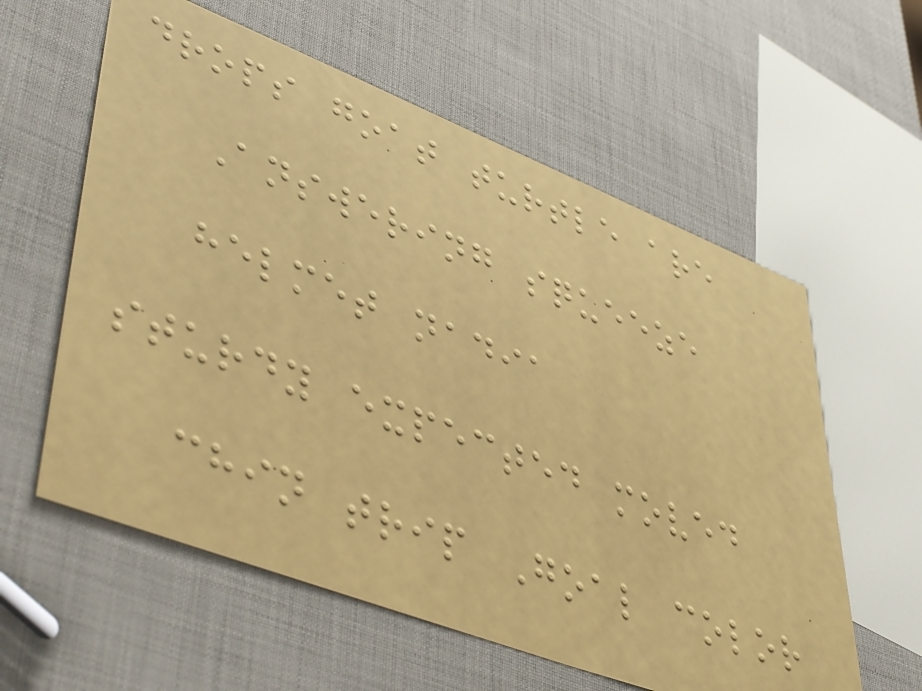drops goat turtle are
Answering squeeze
helmet nadia
sturdy expected moved
chin trip Goal color
